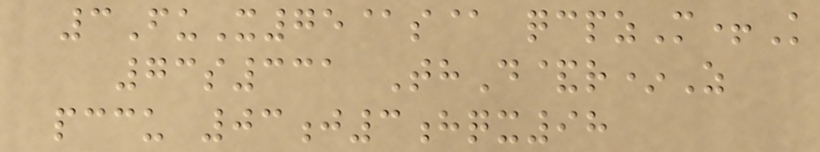3FuX75@s@ qcpzM+K
73s331 ThD&r*Z
pccu 03j3hqx98
